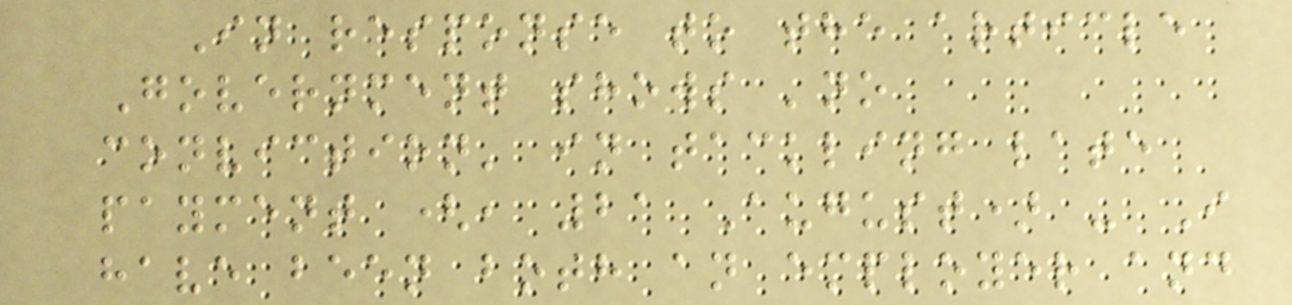In response to the article
Government shows 'no
conviction' in tackling late
payment (, 21 August) - I
have been both an employer and
